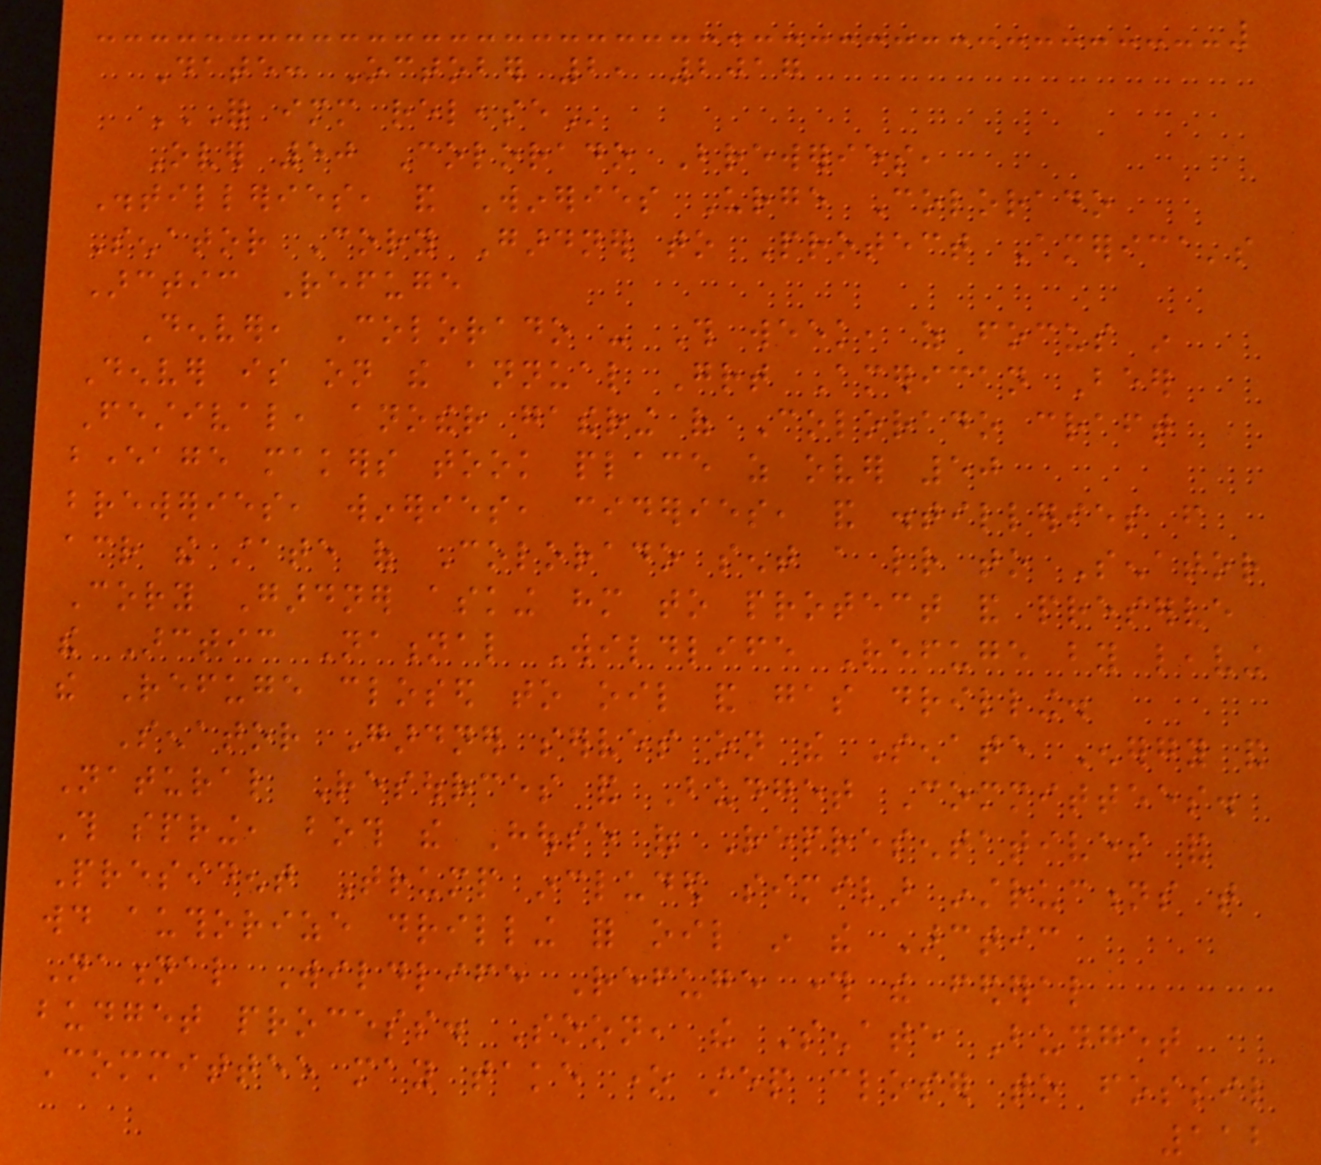Date: October 2, 2017
FOR IMMEDIATE RELEASE
Over 50 Colorado Breweries,
Distilleries, and Wineries Urge Colorado
Senator Cory Gardner to Protect America's
Arctic Refuge
Denver, Colorado - This week, as focus in
Denver is on the annual Great American Beer
Festival, another gathering of Colorado craft
beverage makers took place as over 50
breweries, wineries, cideries, and distilleries from
across the state of Colorado sent a letter to Senator
Cory Gardner asking him to protect and preserve
the Arctic National Wildlife Refuge by leaving
the Refuge closed to oil and gas drilling.
Senator Gardner serves on the Senate Energy and
Natural Resources and Budget Committees.
This spring, both the House of Representatives and
President Trump included similar instructions that
would authorize drilling for oil in the Arctic
National Wildlife Refuge through the federal
budget process. Soon, the Senate Budget
Committee may take one step closer to fossil
112
